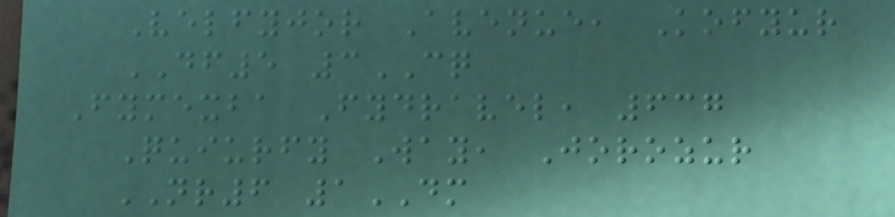Velfyjor Avenue, Kofyur
DF5 3CQ
Fymexba Fydravel, 637
Quiurfy Way, Jorozur
NR6 1DM
